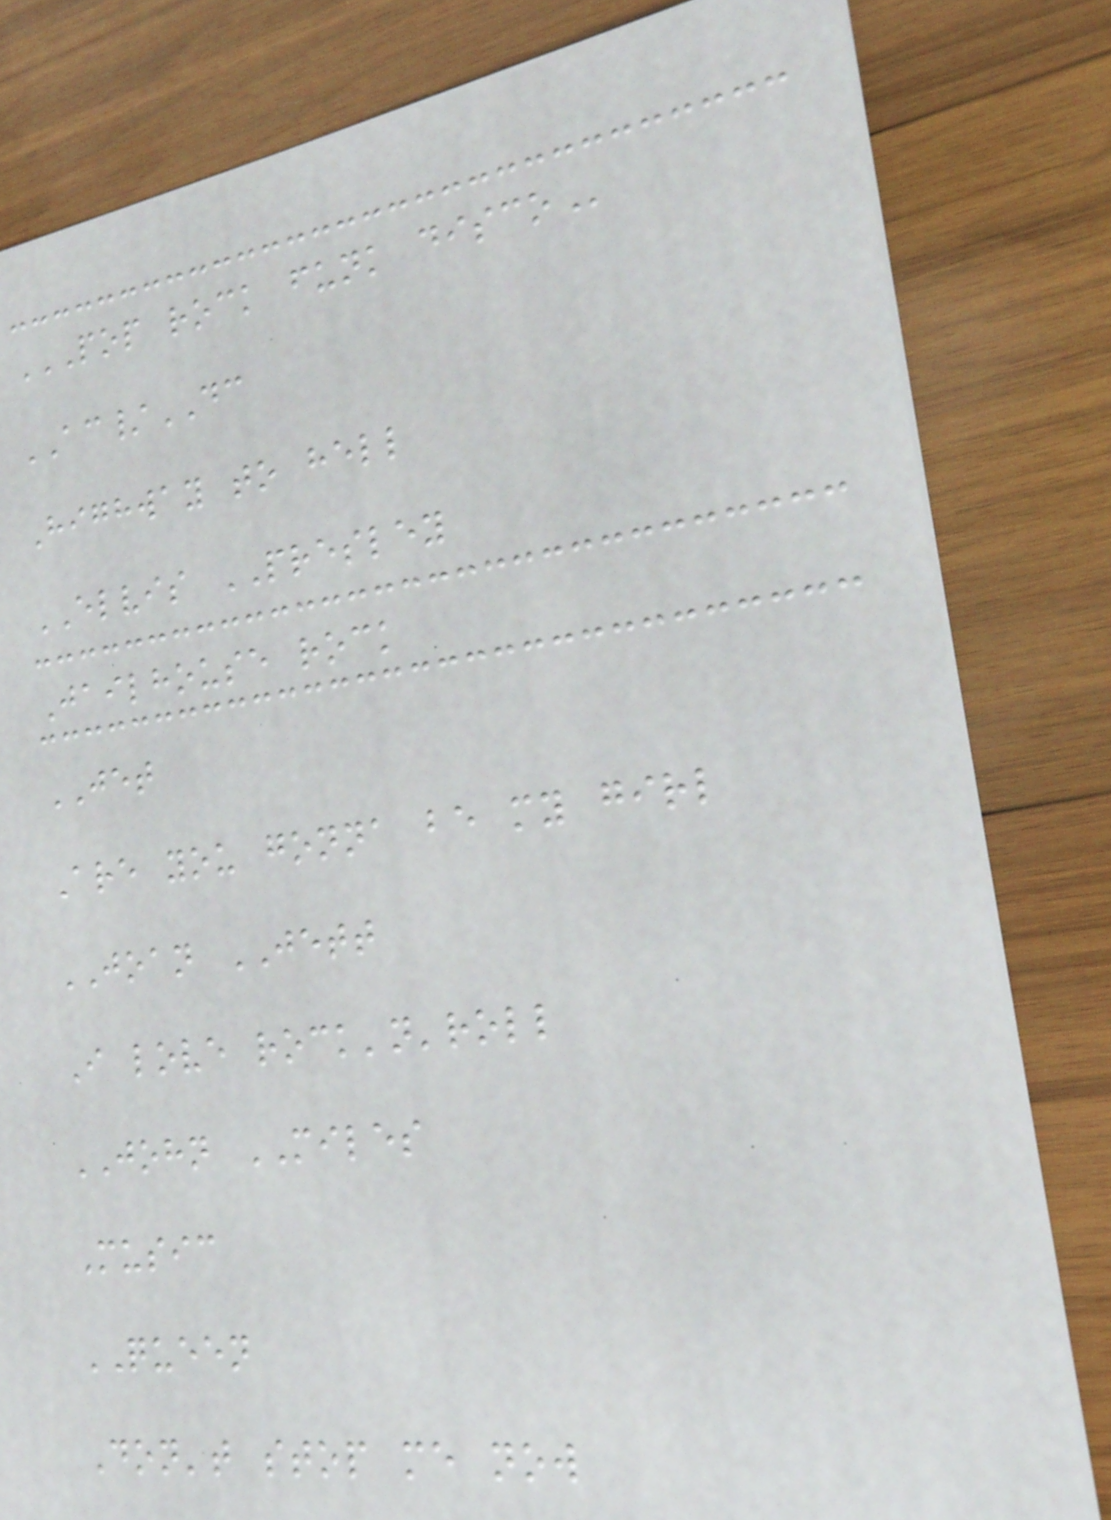POP ROCK FUNK DISCO
AC/DC
Highway to hell
ELVIS PRESLEY
Jailhouse rock
JET
Are you gonna be my girl
JOAN JETT
I love rock'n'roll
JOHN MILES
Music
QUEEN
Don't stop me now
